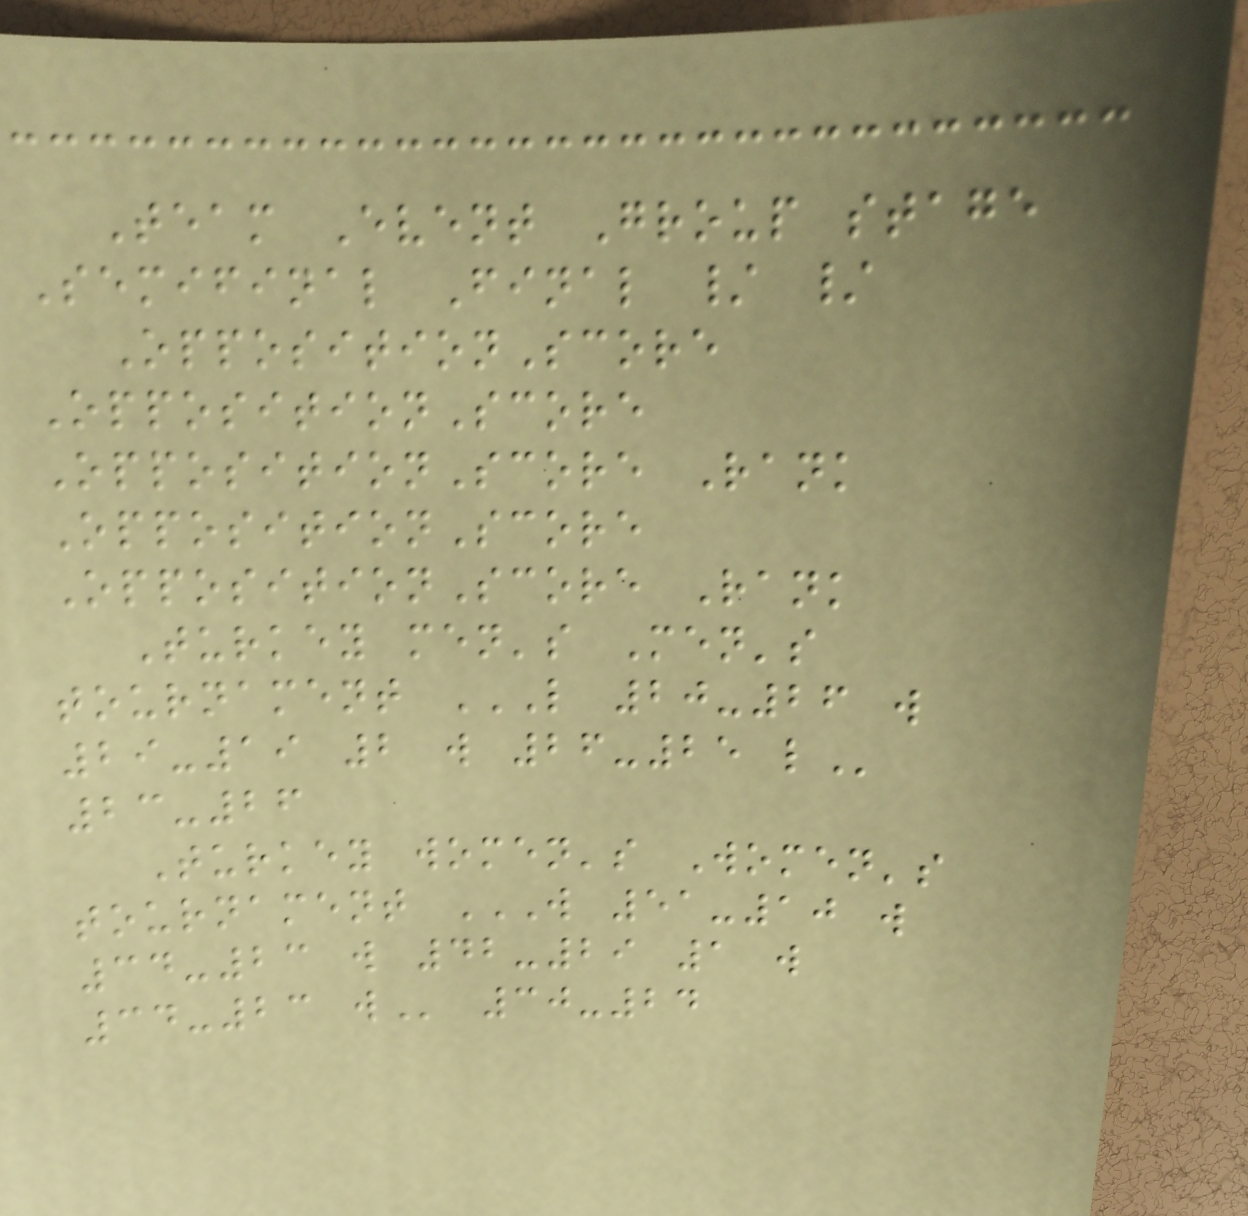Team Event Group stage
Semifinal Final / /
OppositionScore
OppositionScore
OppositionScore Rank
OppositionScore
OppositionScore Rank
Turkey men's Men's
tournament L 20-26 W
29-19 2 W 26-25 L
23-26
Turkey women's Women's
tournament W 51-10 W
34-23 W 42-29 1 W
34-23 W 30-24
